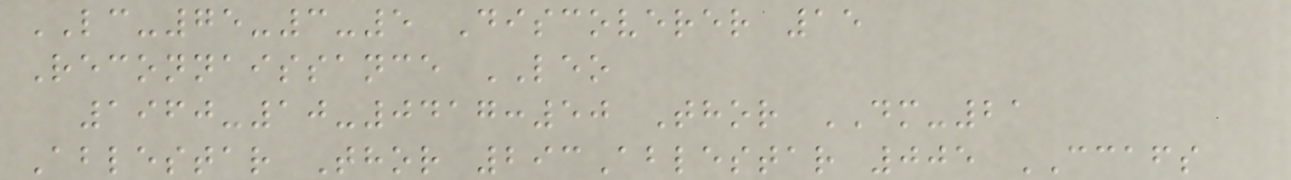LC-75-3-5 Discoverer 15
Reconnaissance LEO
1960-10-0417:50 Thor DM-21
Ablestar Thor 293Ablestar 005 CCAFS
